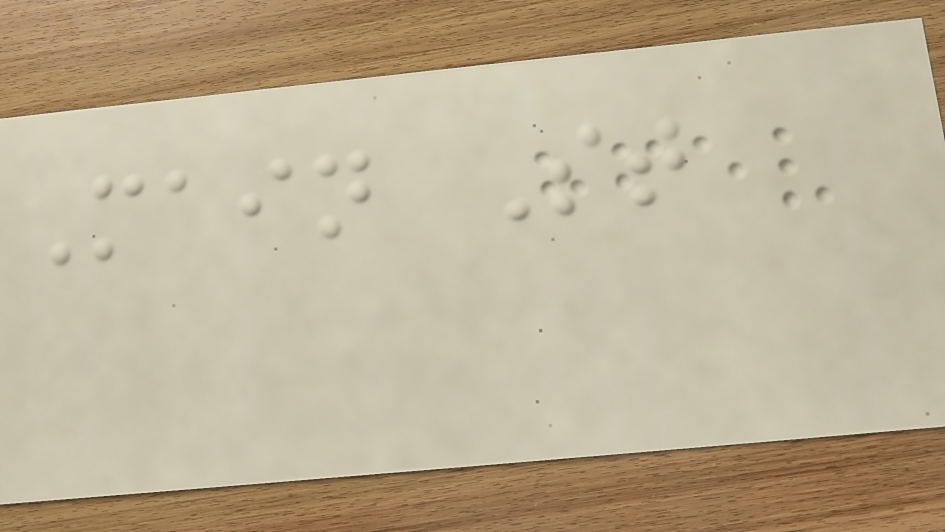Main St
